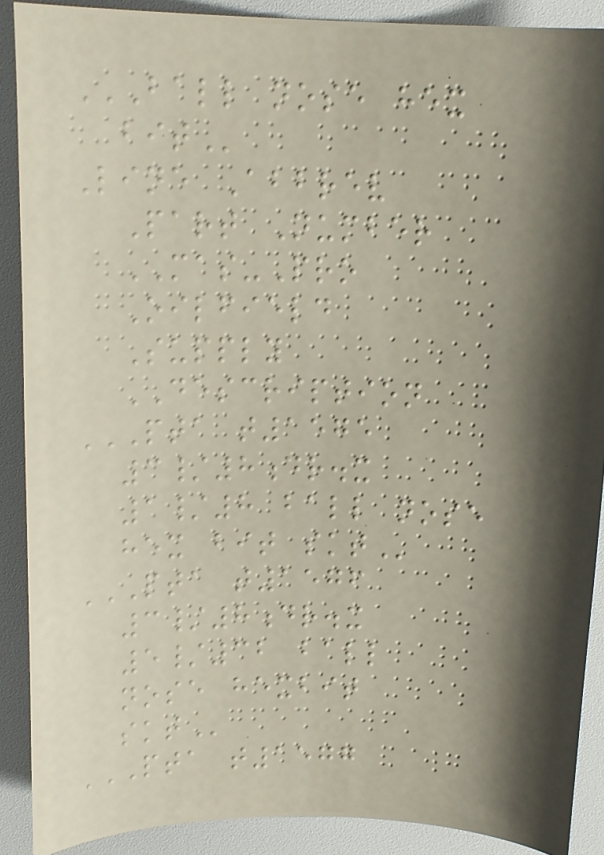BALL NOSE HEX
BIT
Line Abbrev
Part Number
MAS-Pro
Oilfield
Supply
DESCRIPTION
PTA T1575
3/8DR.X
1/8 BALL NOSE
HEX BIT SKT
PTA T1576
3/8DR.X
5/32 BALL
NOSE HEXBIT
SKT
PTA T1577
